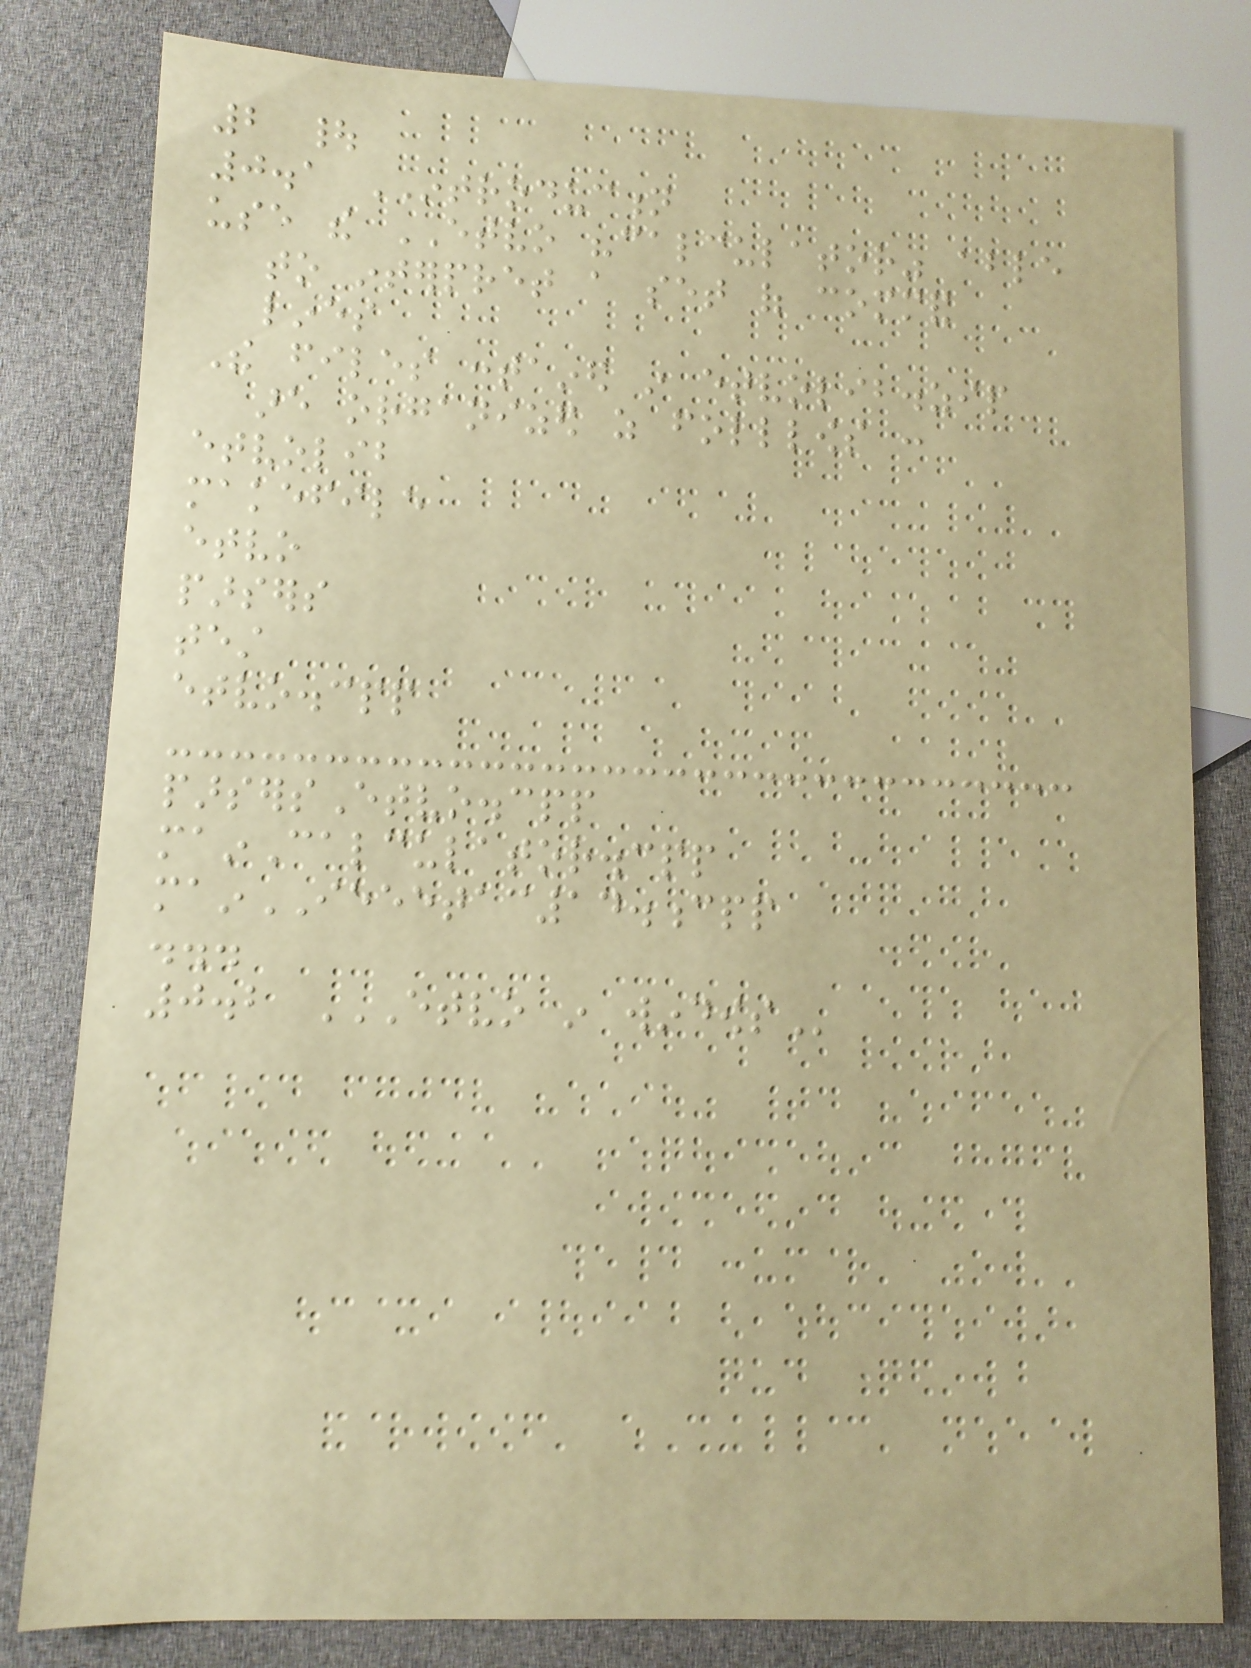2 |
0.1 INTRODUCTION
use the ETVO "calculator" able
to interpret a set of command
lines
The files contained in etvolib.zip
are organized as folllows :
etvolib
makefile
etvo
parsers
test
etvo.cpp
parsersEtvo.cpp
mainCalculator.cpp
mainIEEETAC14.cpp
...
0.2 ETVO IN WINDOWS
